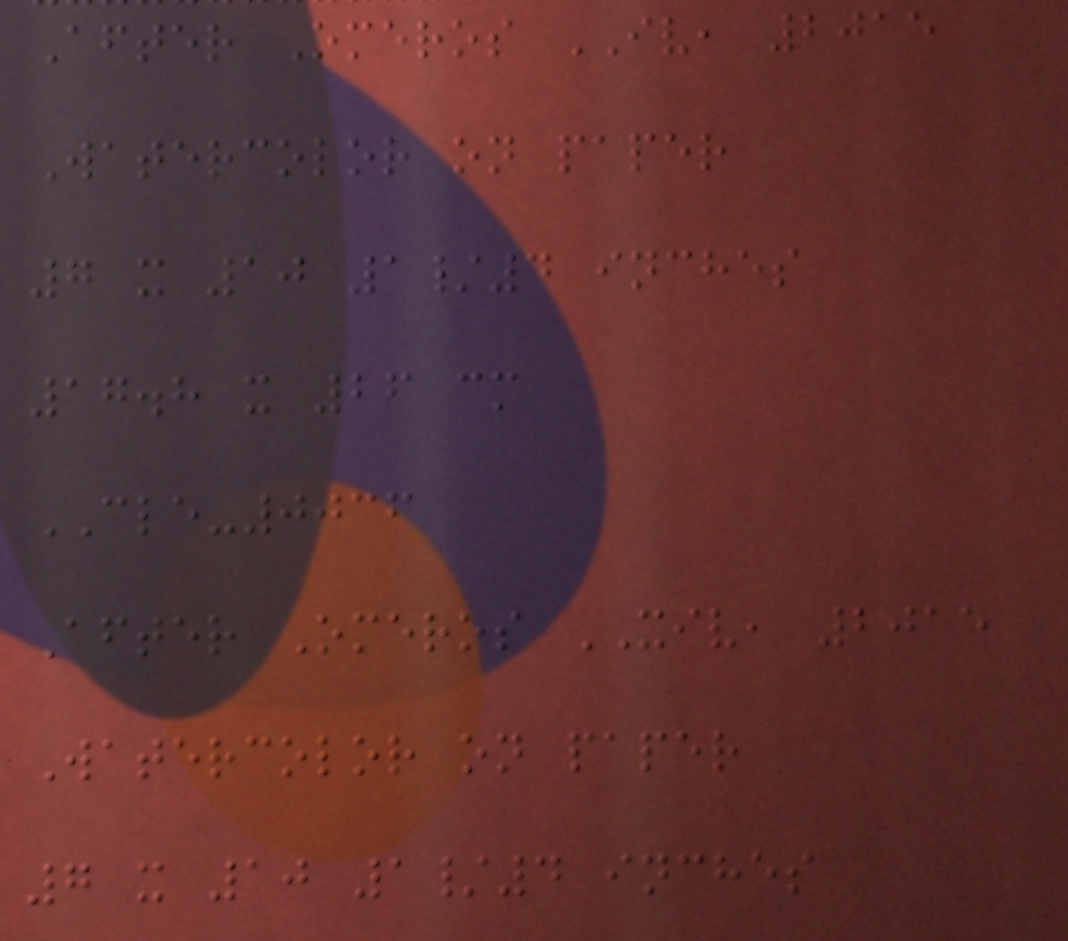After Omeros IV, 2015
Watercolor on paper
7 x 10 1/4 inches
17.8 x 26 cm
CLE-0036
After Omeros XIV, 2015
Watercolor on paper
7 x 10 1/4 inches
